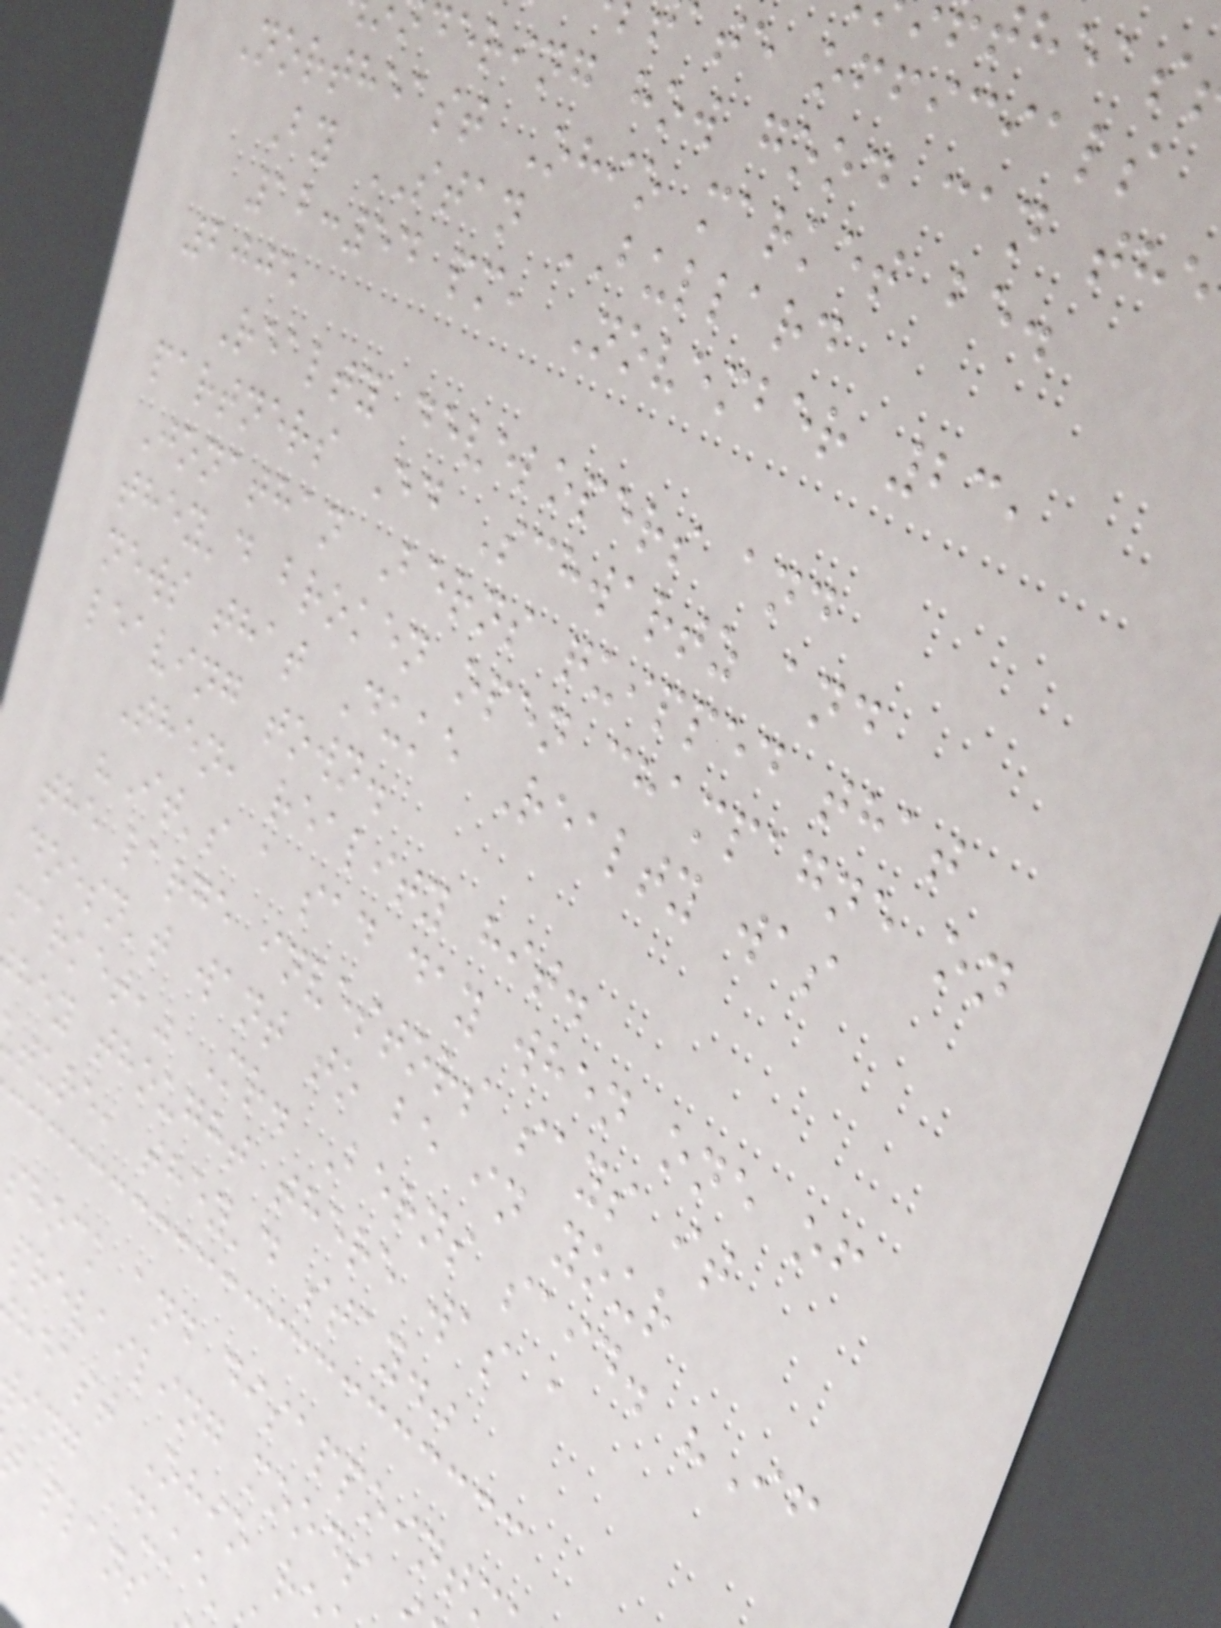ate officials
dering how good can the
Northeast Ohio market be.
By STAN BULLARD
12:54 pm, November 23,
2005
Realty developers and
partners Ed Schwartz and
Jonathan Berns quipped that
they'd broken open champagne on
news that Duke Realty was
leaving town.
Then, reality hit.
"It's a sad day when one of
the large investors says it
doesn't want to be in your
market," Mr. Berns said. "If
hey thought there was a
ture, they'd stay."
shock and disappoint
prevailing moods
heast Ohio r
ing Duke'
